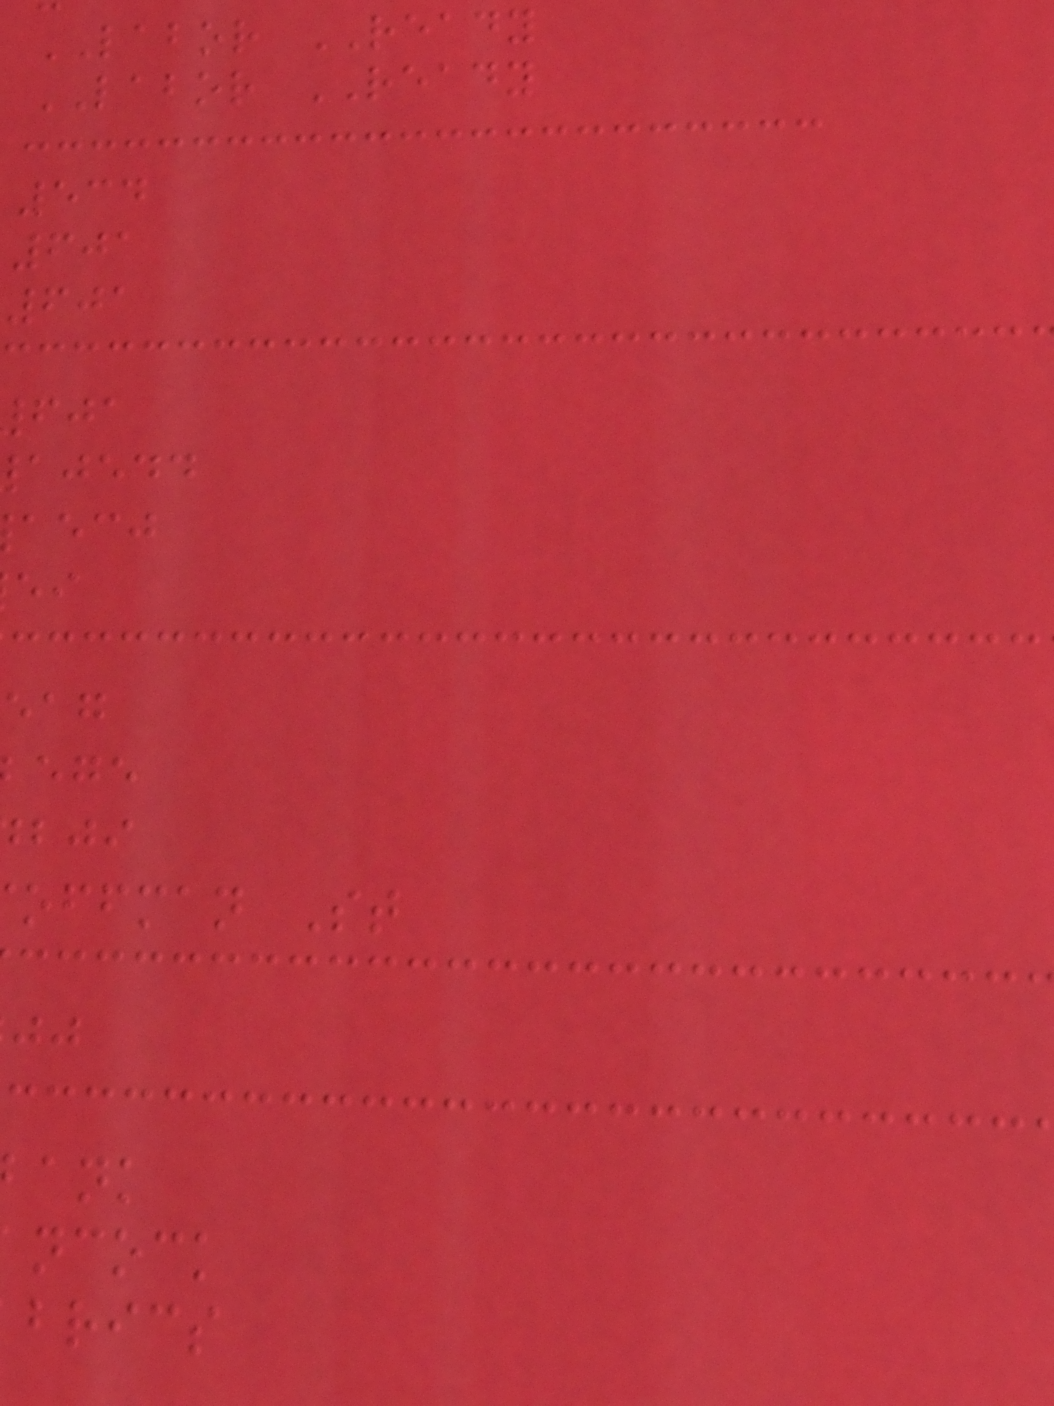LABOR READY
LABOR READY
534
601
601
ajedd
aecj
offman St
ncock
brics
